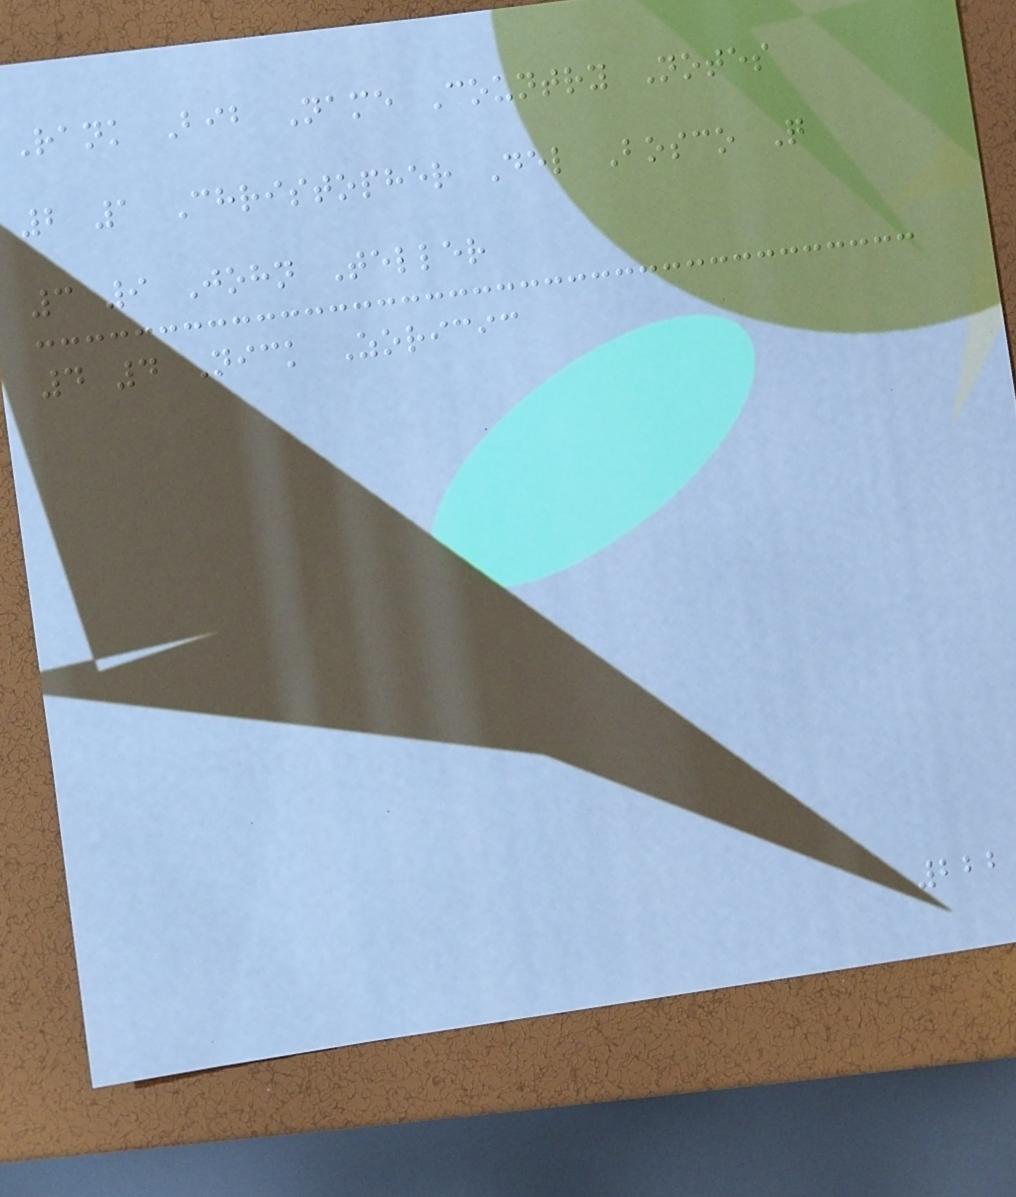Rank Bib Name Country Notes
2 1 Christopher Del Bosco Q
3 9 John Teller
4 4 Nick Zoricic
222
